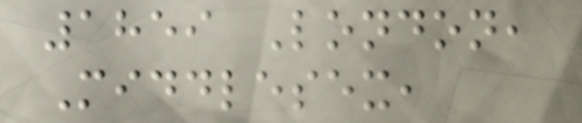1859 London,
Middlesex,
